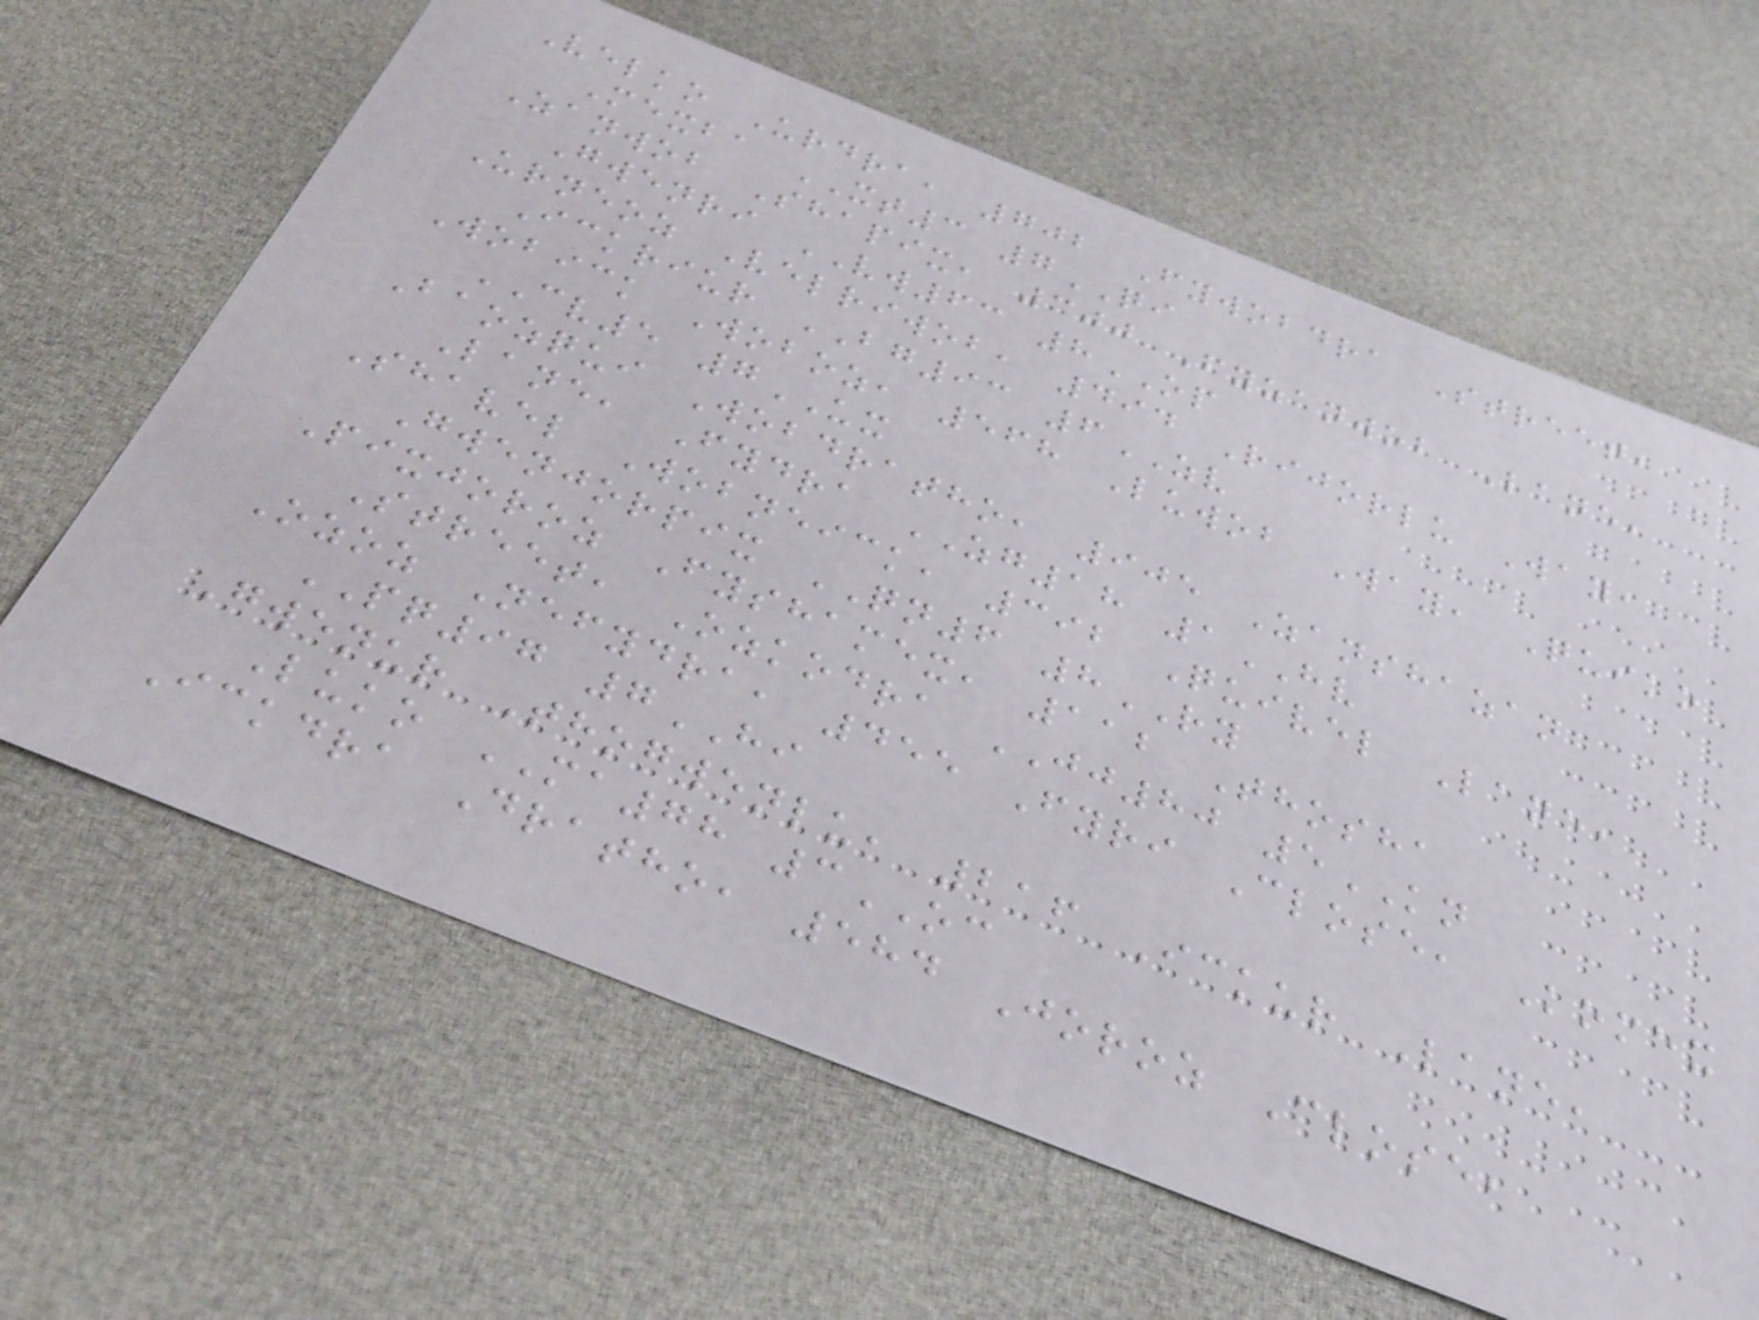Velko Urdra, 702 Fywobdra Street,
Mexba XT3 7QI
Zanwob Shapix, 300 Fyzanwob Lane,
Gwenri VW63 8OP
Urneoz Velriwob, 494 Rijorlu Way,
Ickriur BG93 6ZV
Wobick Woboz, 568 Luwob Way, Quiko
CV5 7UX
Baozqui Wobdratho, 905 Zanshazan
Lane, Fydra ZG18 1HV
Shavel Wobneick, 392 Quivel Lane,
Gwenjorpix QN6 8RY
Pixjoroz Fyshamex, 112 Thosha
Street, Ozkodra JJ80 5KN
Ozoz Nefydra, 455 Fyri Close, Komex
PQ97 7HI
Gwenur Thogwenlu, 216 Ickur Lane,
Luko MA78 3OC
Ickdra Dratho, 584 Joroz Close,
